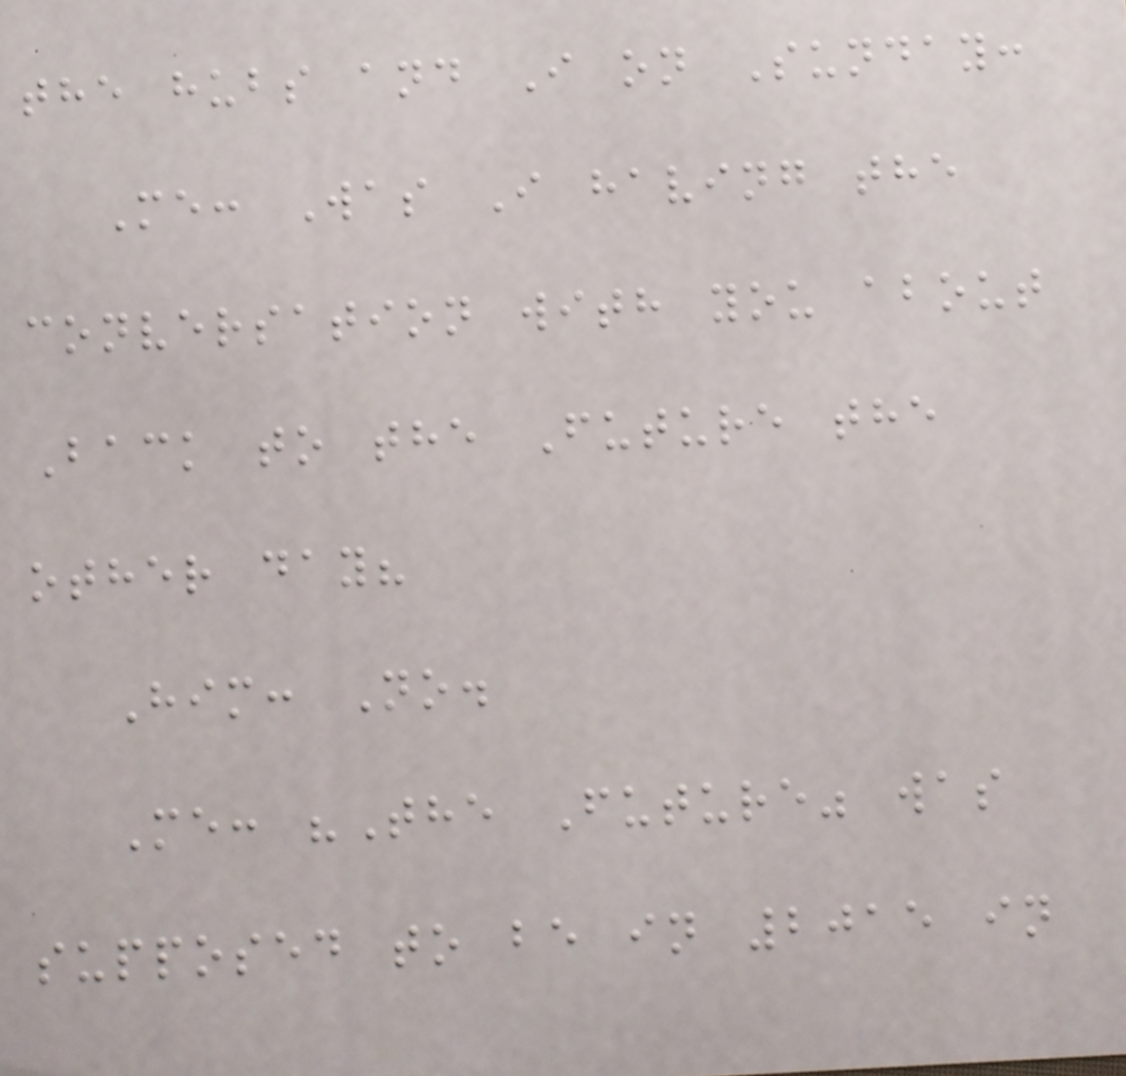the hubs and I on Sunday:
Me: Was I having the
conversation with you about
Back to the Future the
other day?
Him: No.
Me: "The Future" was
supposed to be in 2015 in
